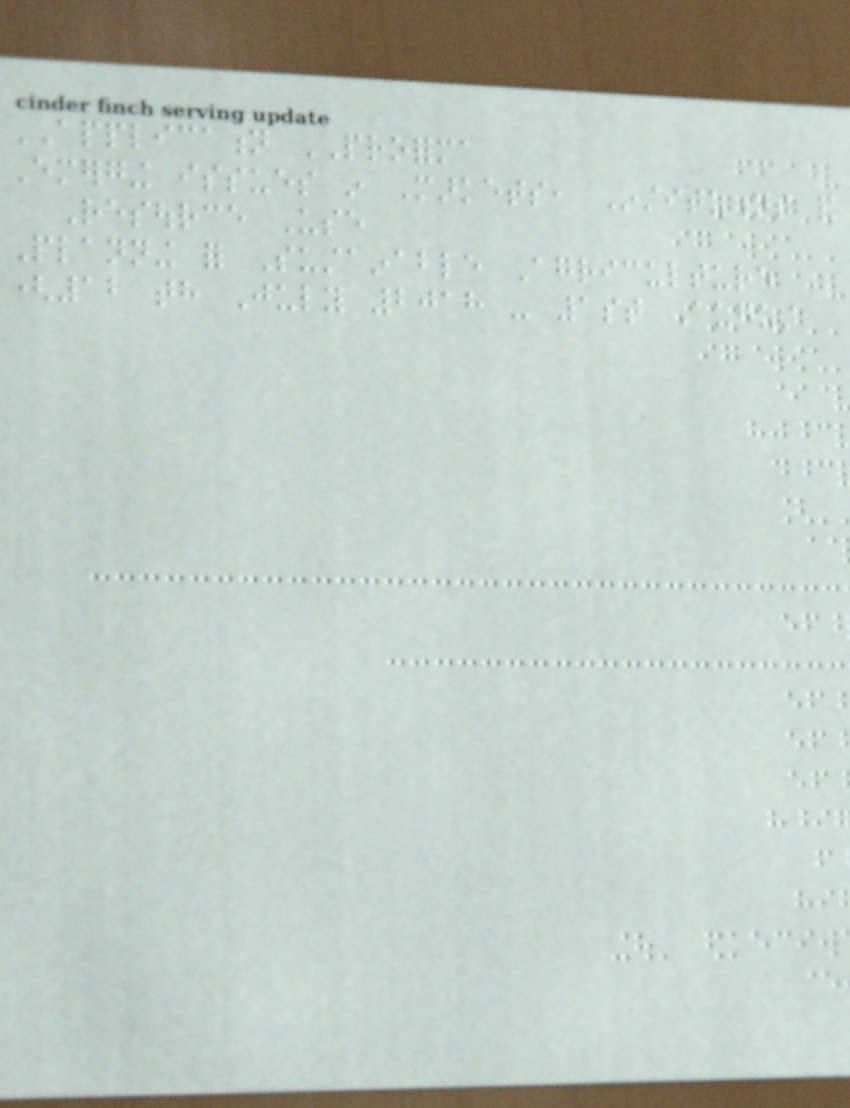APPLICATION PROFORMA
Emerging issues in Markets, Institutions and
Resource Use
Planning for Sustainable Agriculture
(12 th July 2018 - 1st August
